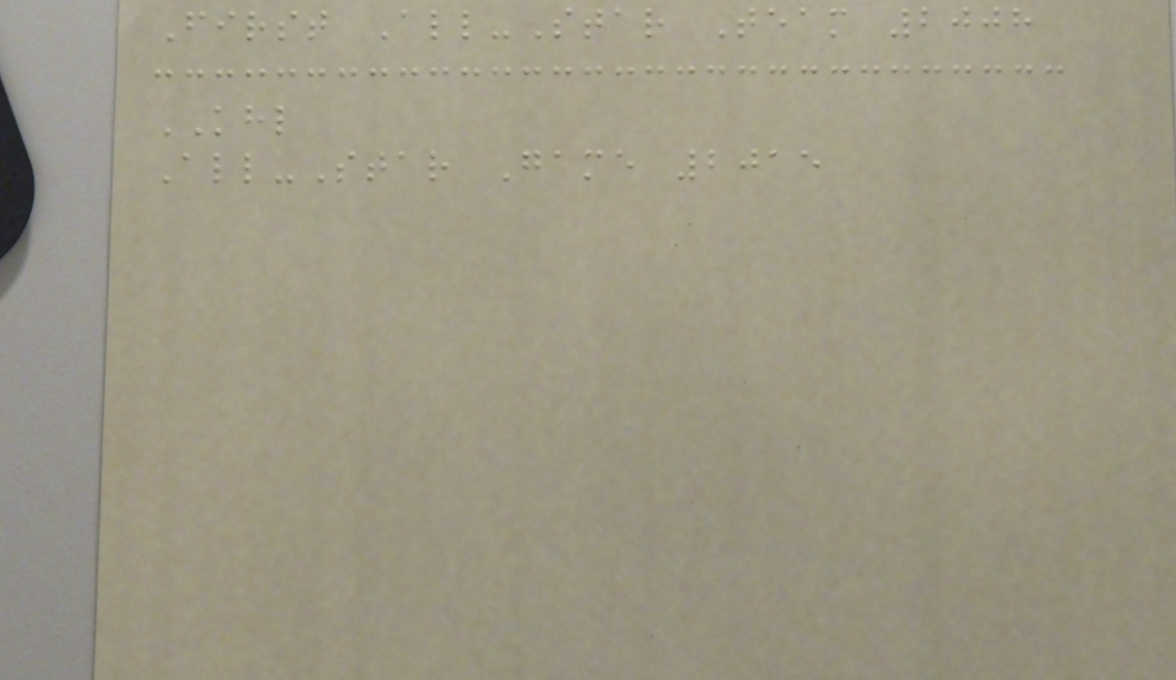First All-Star Team 2008
KHL
All-Star Game 2015
